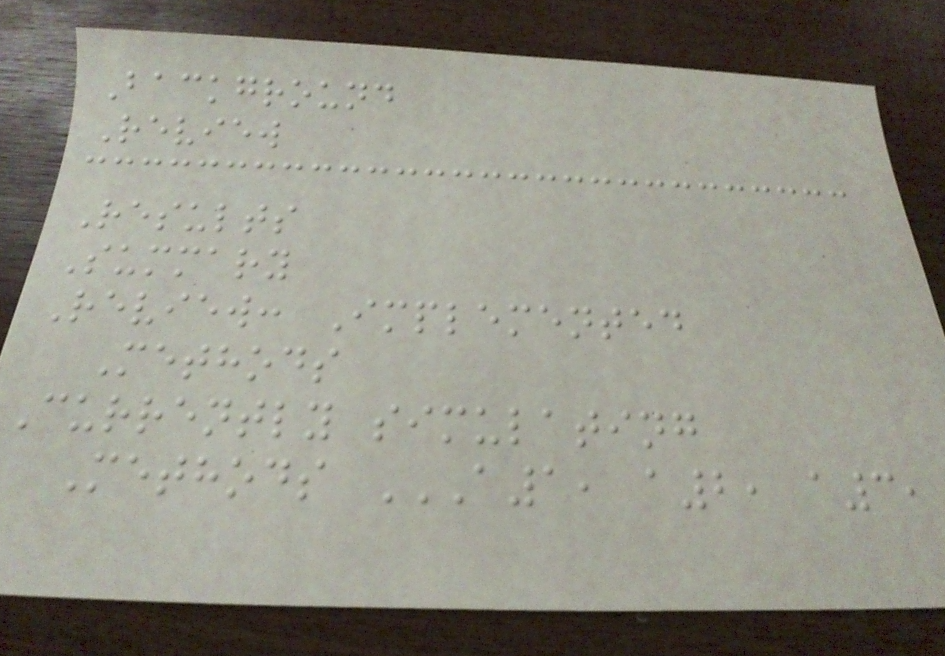Background
Review
Results
Summary
Review: Implemented
Methods
Currently simulating
Methods A1, A2, A3,
